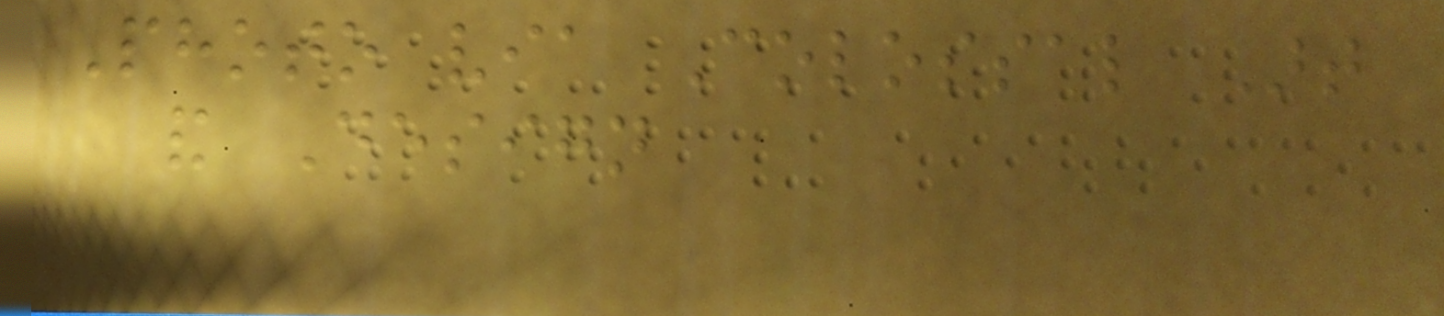Photo via Colossal Art
and Design
